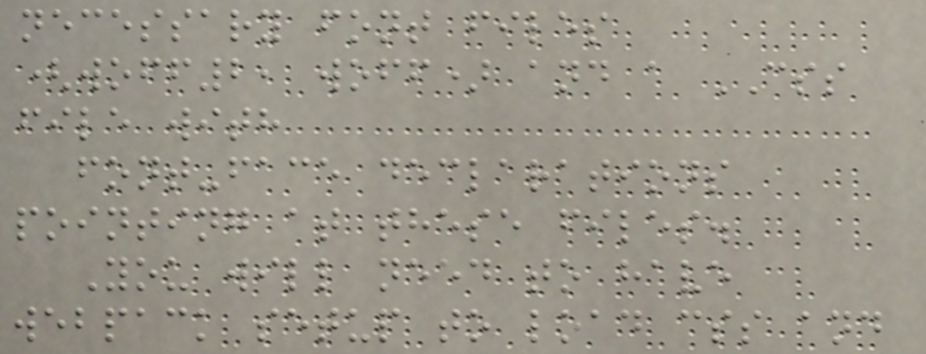necessary font files
(woff2, woff) and a CSS
file with
font-face declarations
pointing at these files.
You will need to have
webpack setup to load css and
